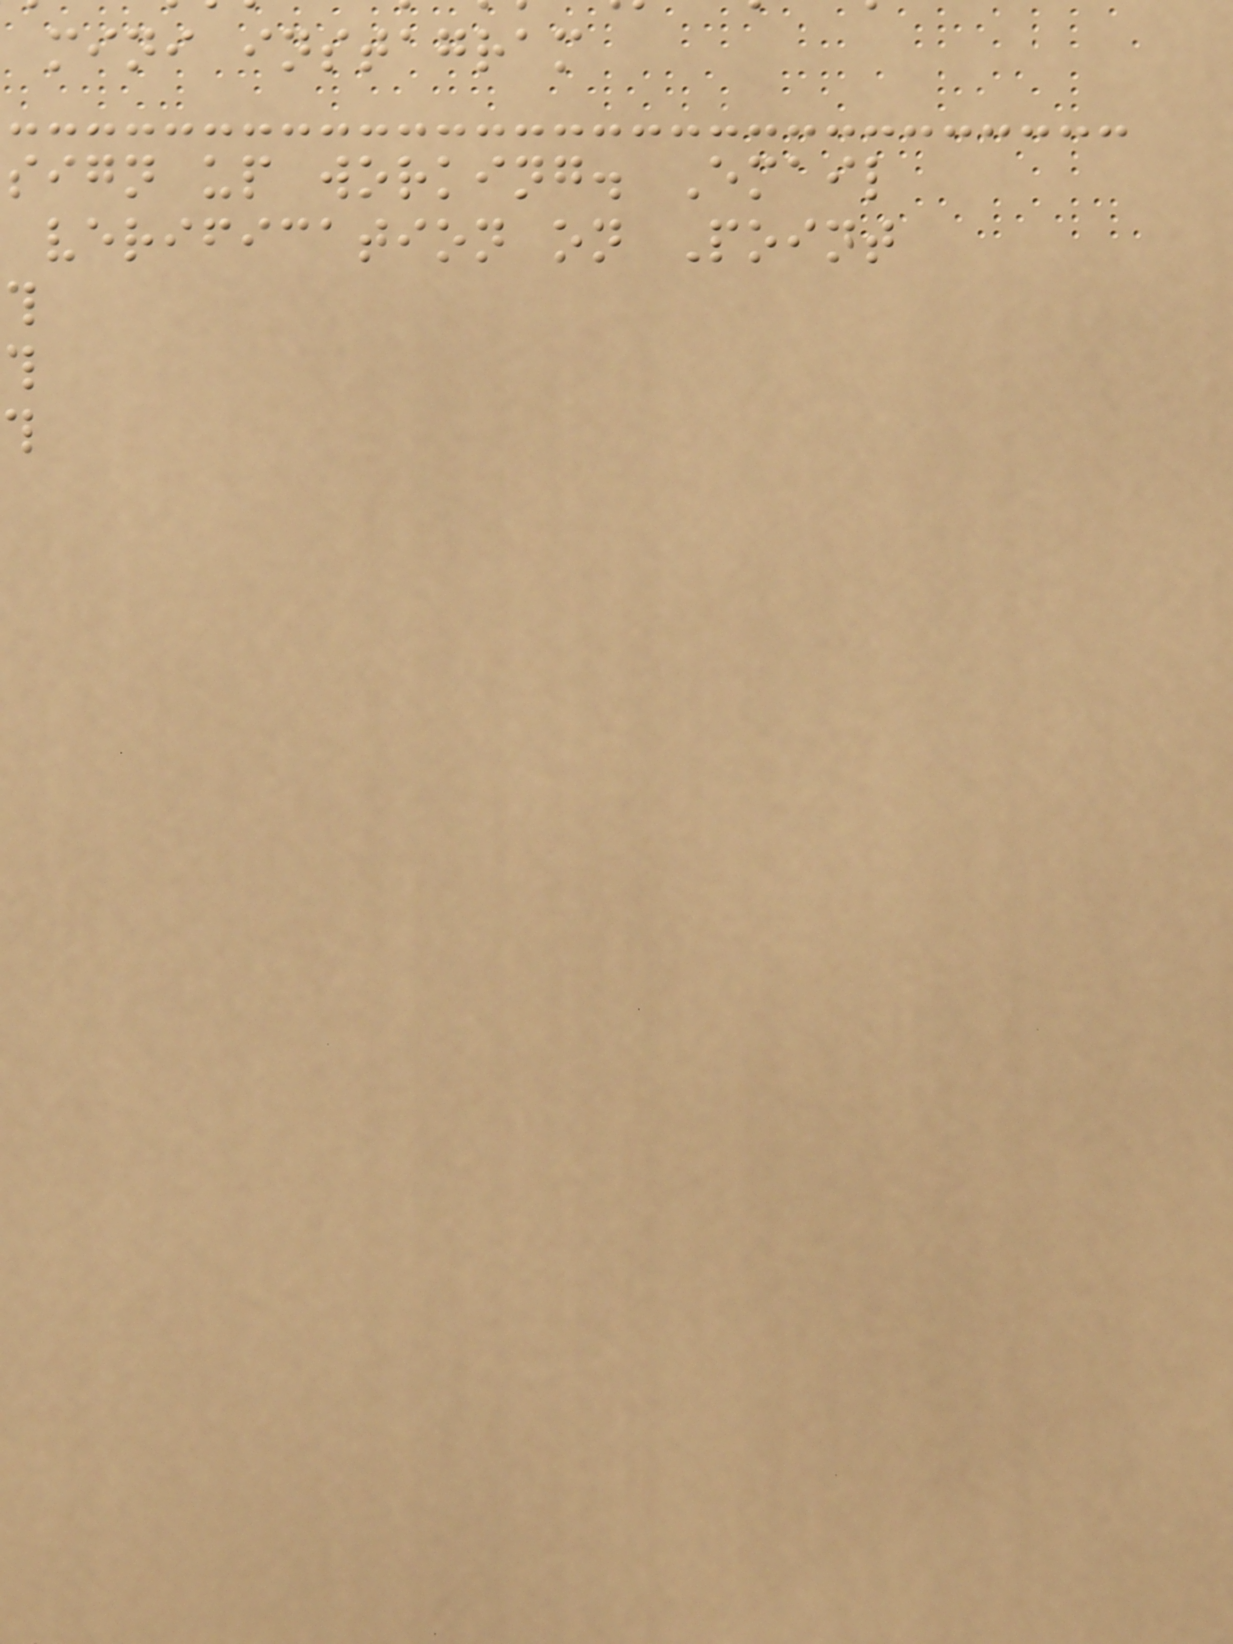mini instagram
sign up working. Email
verification on Point
